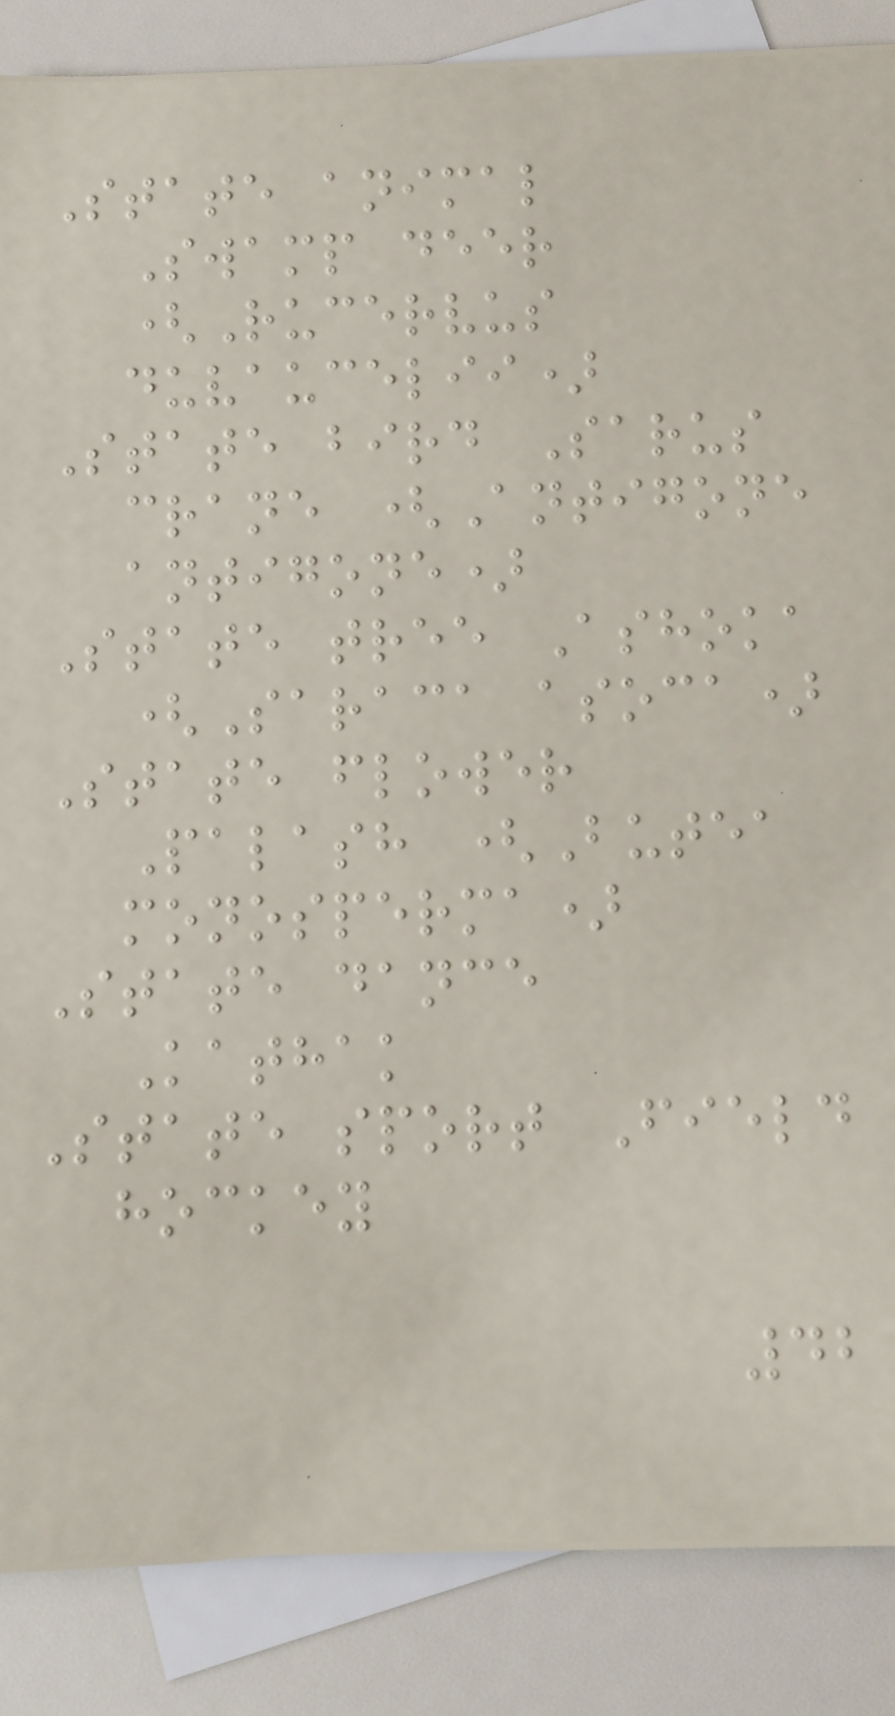State animal
Swamp deer
(Rucervus
duvaucelii)
State bird Sarus
crane (Antigone
antigone)
State tree Ashoka
(Saraca asoca)
State flower
Palash (Butea
monosperma)
State dance
Kathak
State sport Field
hockey
42
